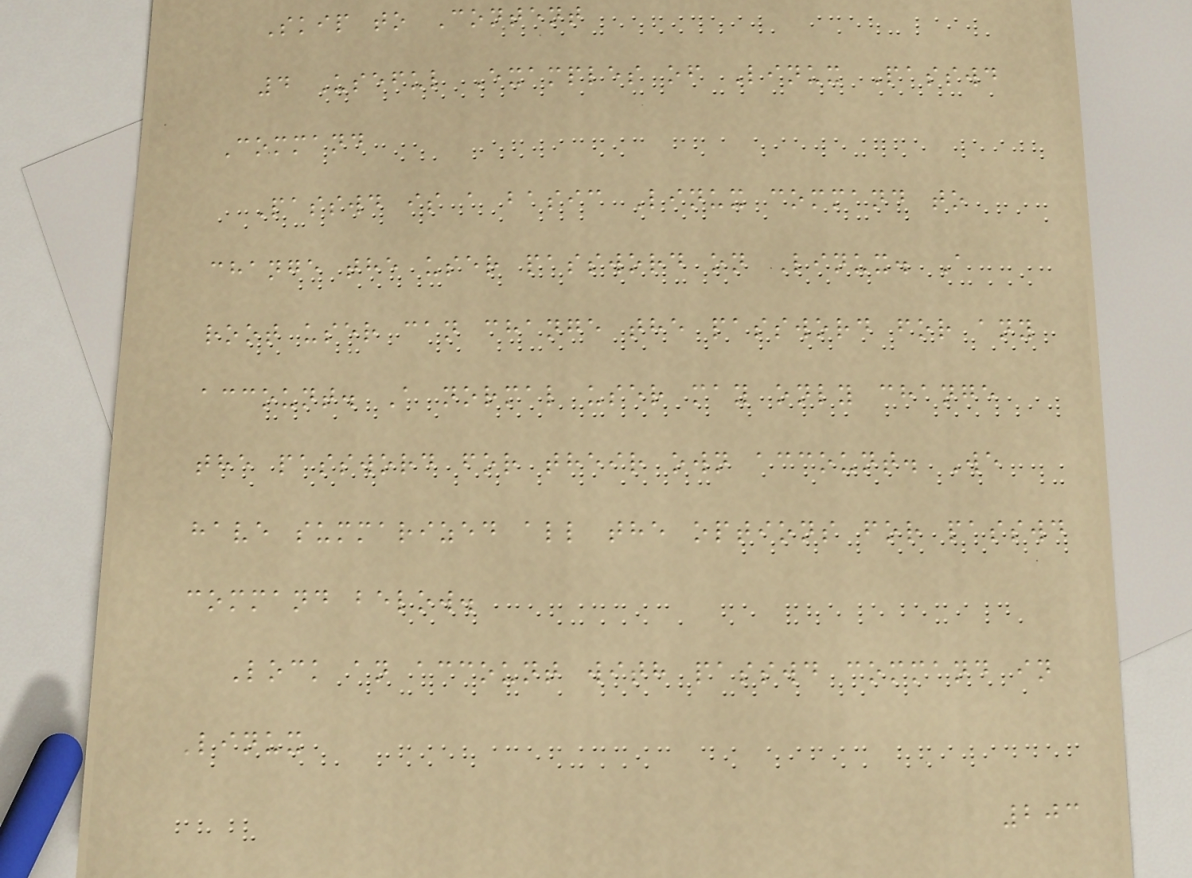Skip to Content
4 Useful Examples of Linux Passwd
Command
Passwd is a basic Linux command to
change the user password on Linux. A
root user can change the password for any
account. A normal user may only change
the password for their own account. We
have summarized all the options for passwd
command below.
Lock an account with passwd command in
Linux
203
